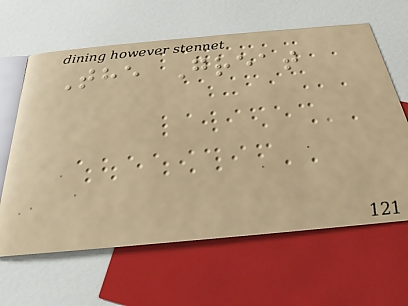The Great
